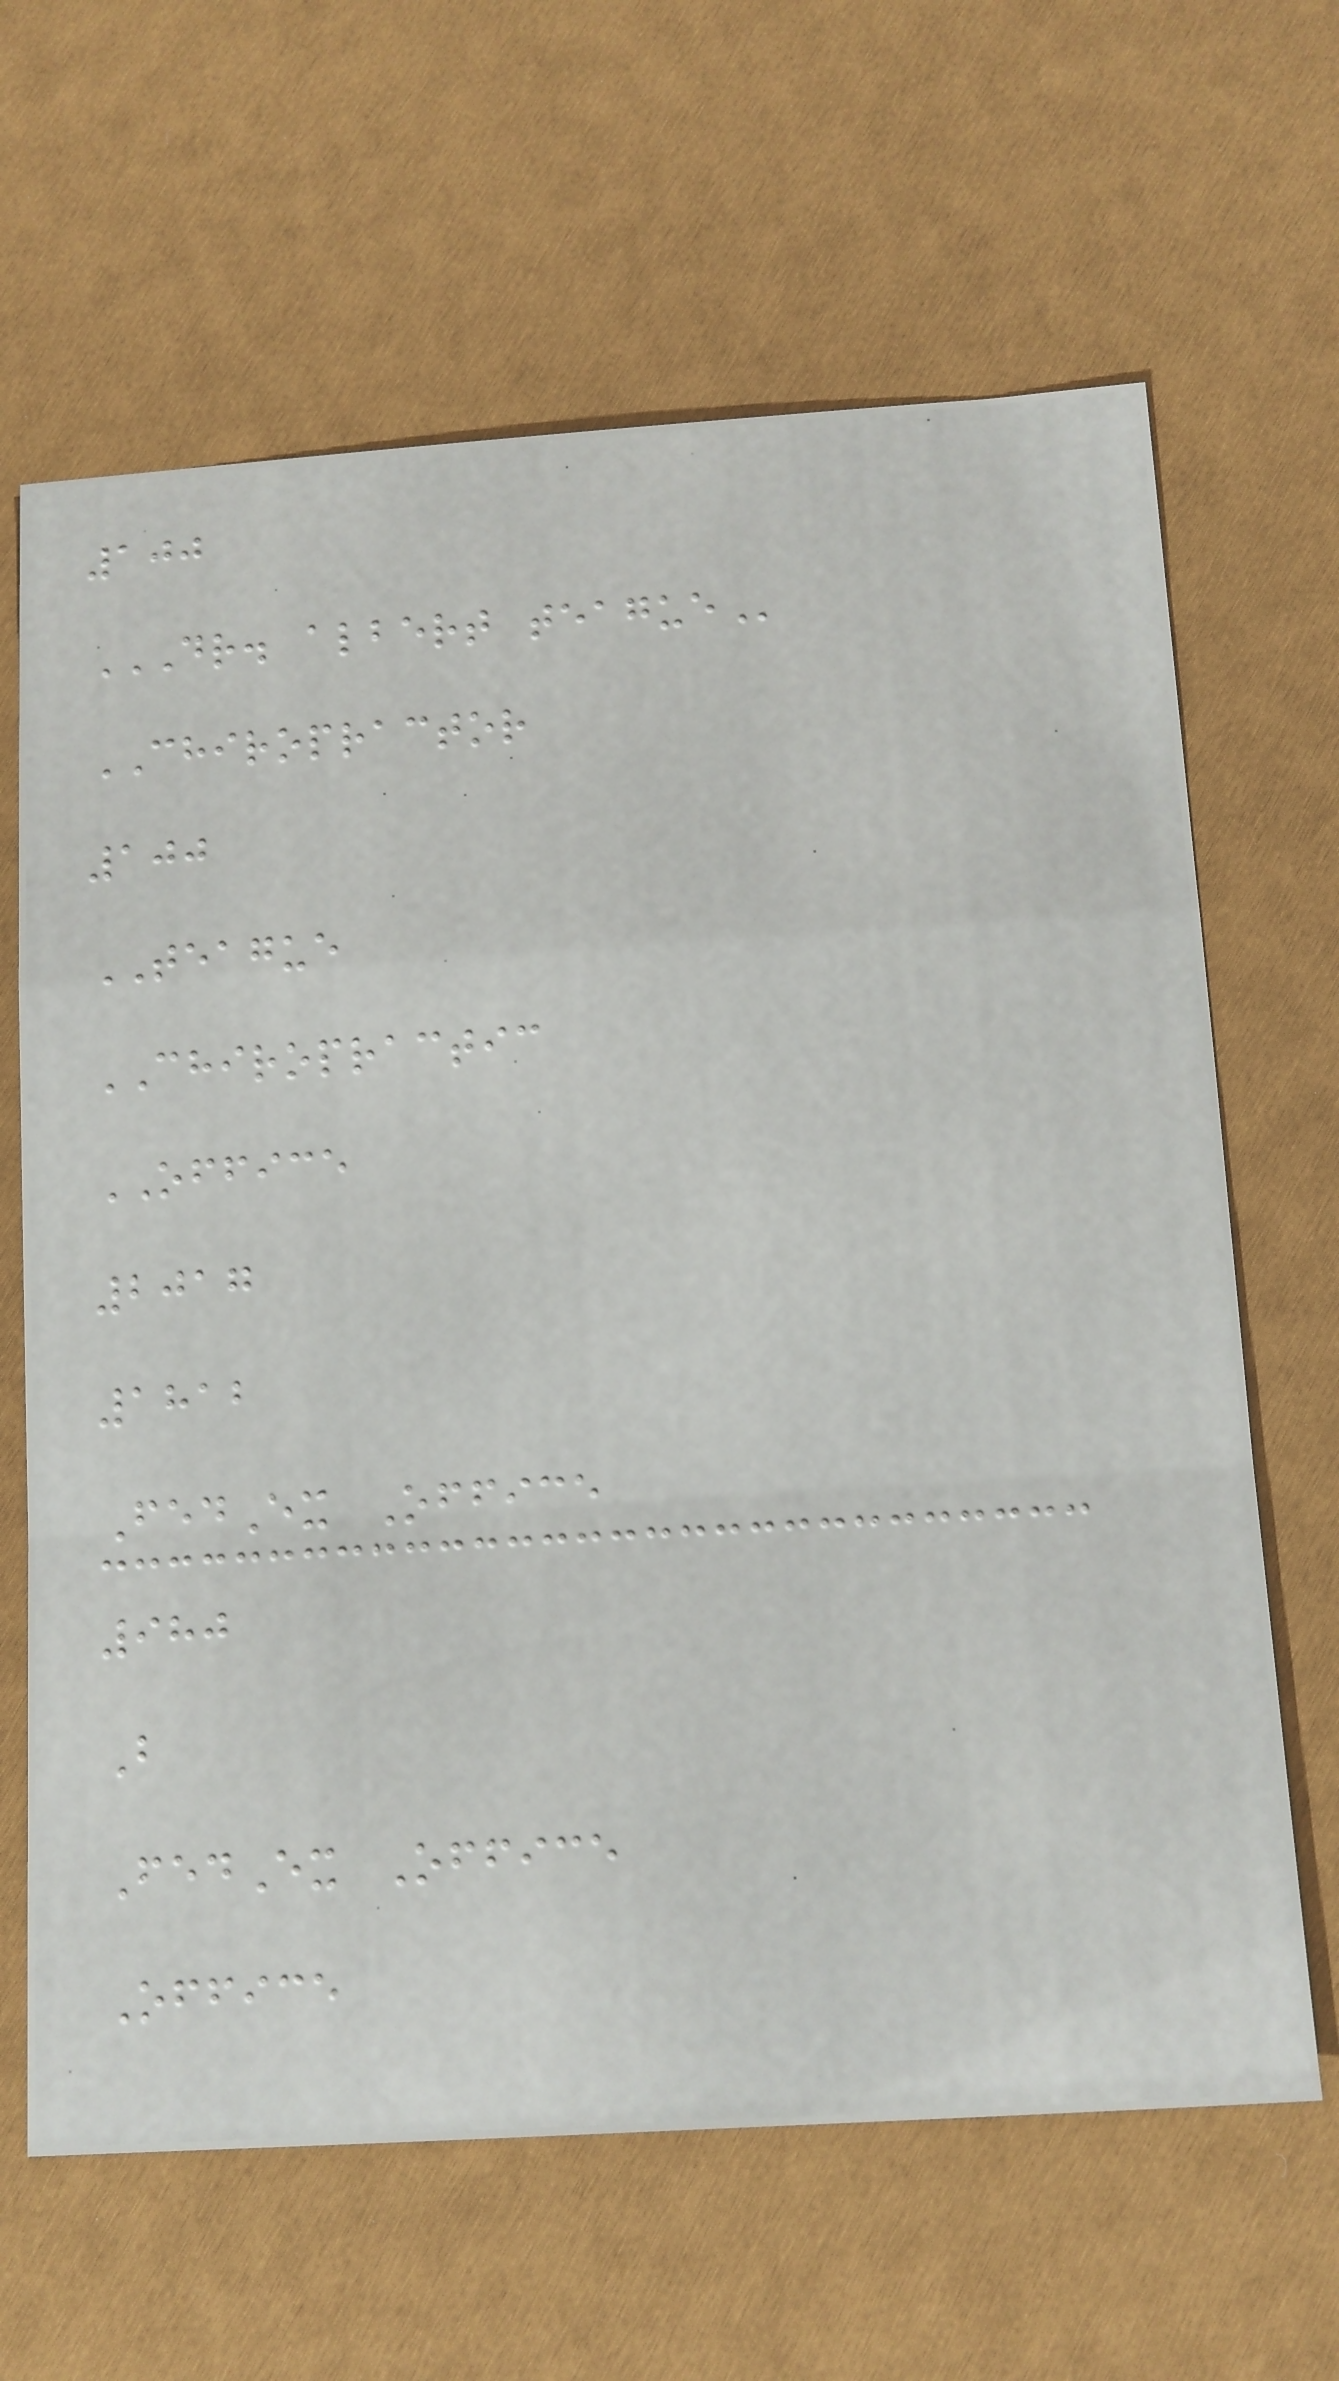100
DR. ALBERT TEAGUE
CHIROPRACTOR
100
TEAGUE
CHIROPRACTIC
OFFICE
2017
1812
FedEx Office
980
B
FedEx Office
Office
